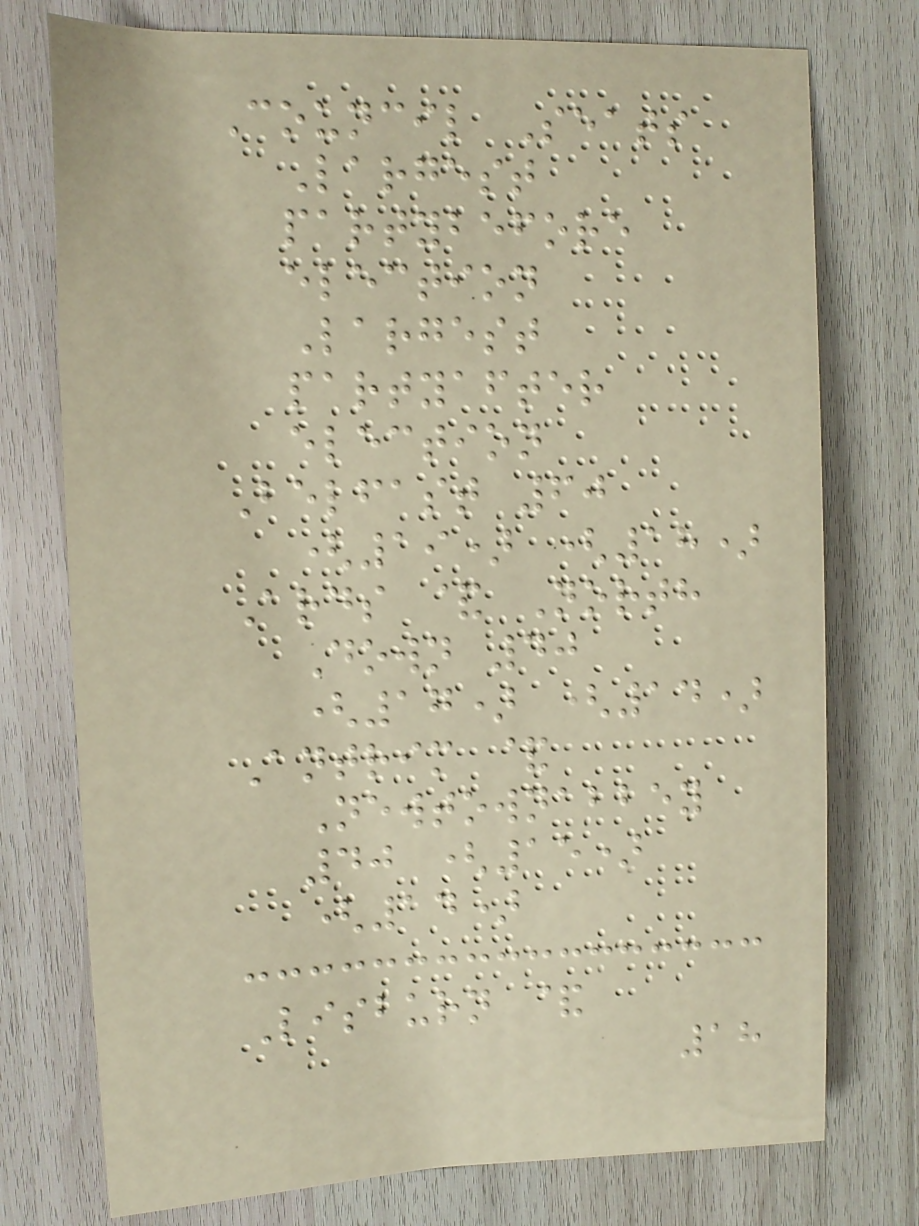Council Seats
Largest
partybefore
election
Largest
partyafter
election
Belfast 60
(19) (18)
Ards & North
Down 40
(17) (14)
Antrim &
Newtownabbey
40 (15)
(14)
Lisburn &
18
